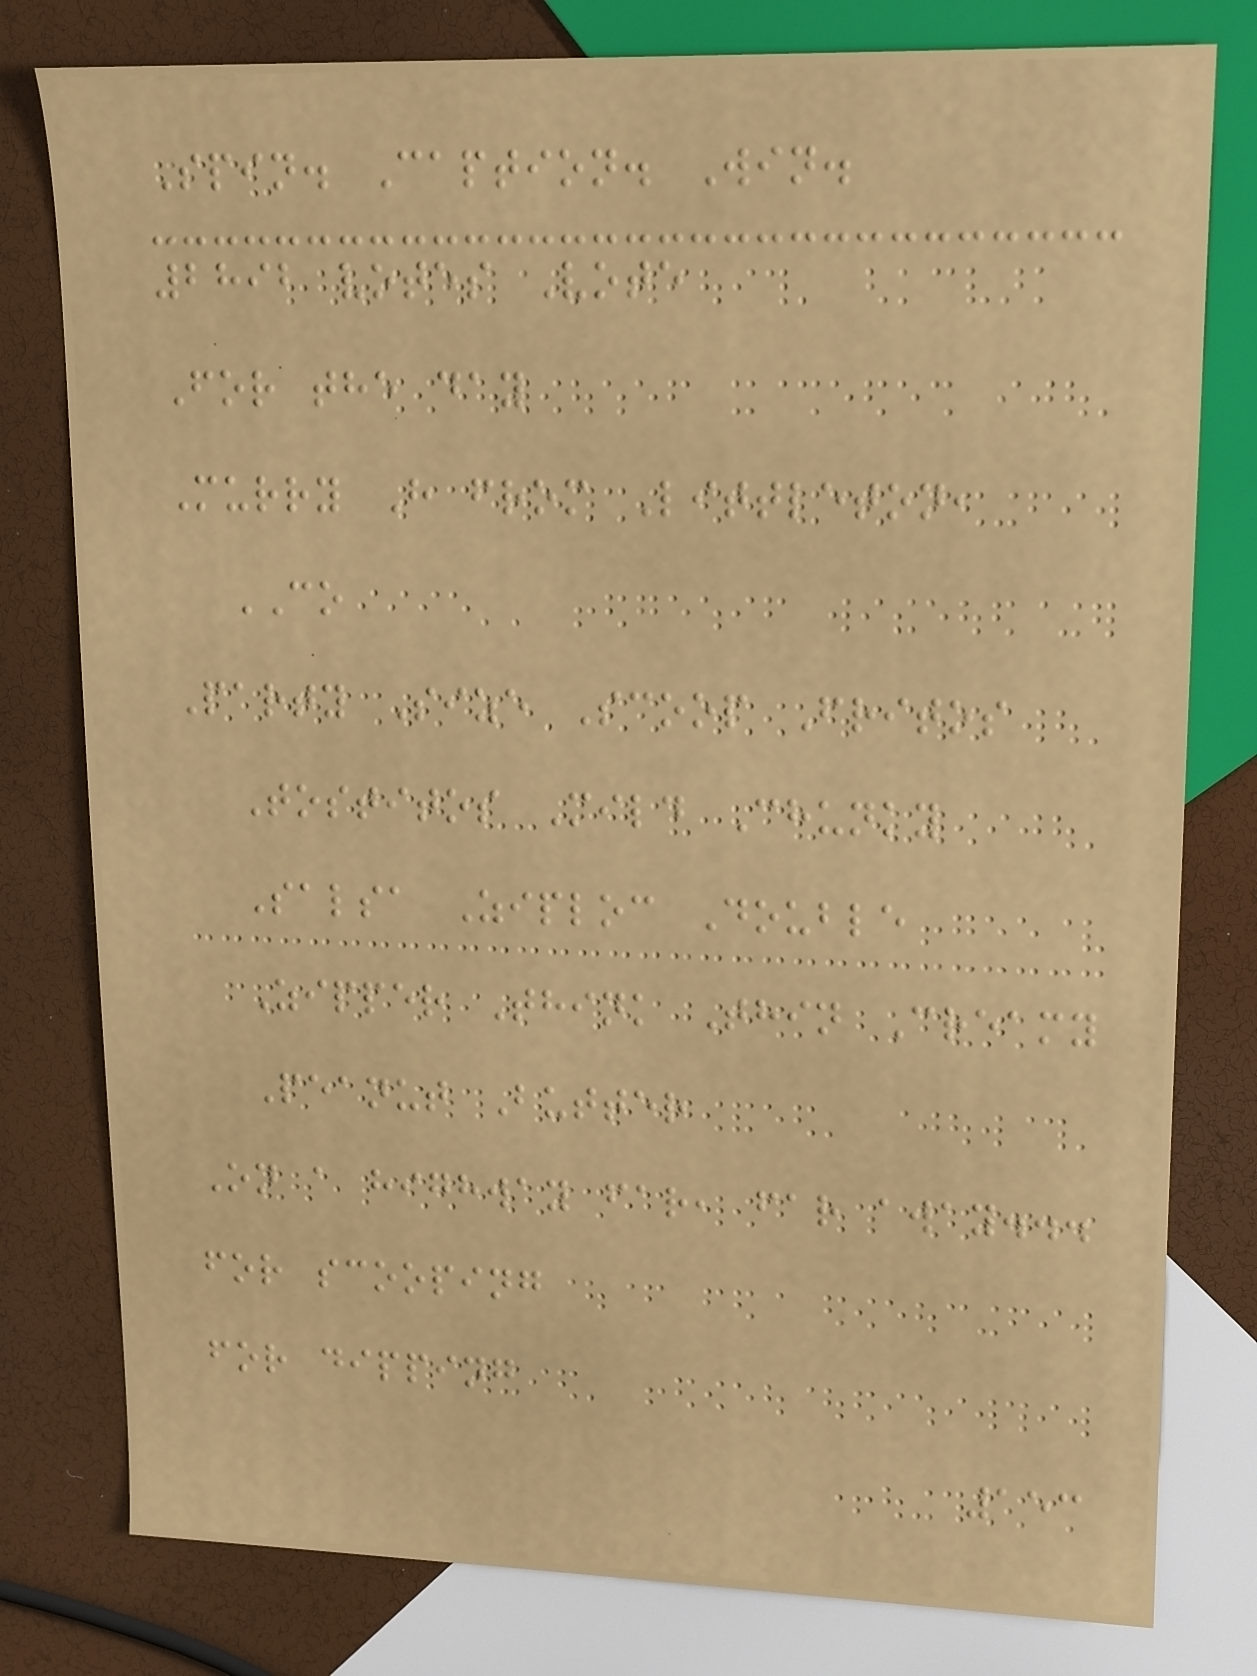Spin. Caption. Win.
2892 votes Vote
For the day
Murry H from Littleton,
CO
Party Size Scoop Fritos
Tostitos Mild Chunky
Salsa Ziploc Double
Zipper Think Thin Creamy
Peanut Butter
On a highway far, far away...
for scooping
for dipping
153
